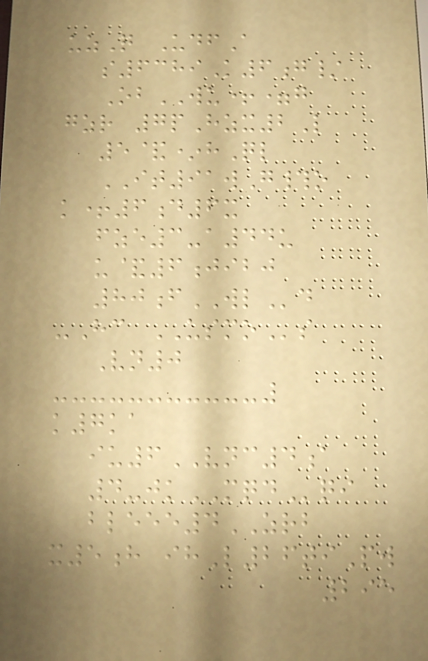uzQ UdfA
s6389K6g/
ObWU+=g
gzr 7pHzx2L
5&*hQl
IT91wG#o
k+6d6x
fze3-a44u
u&6jibj
80fWLd
-Hc USMOs
Vn0
k7ka
iu6VNC4a
4-jkMQDqi
bleee4ZRB
x5h ihL26tiPw
295
